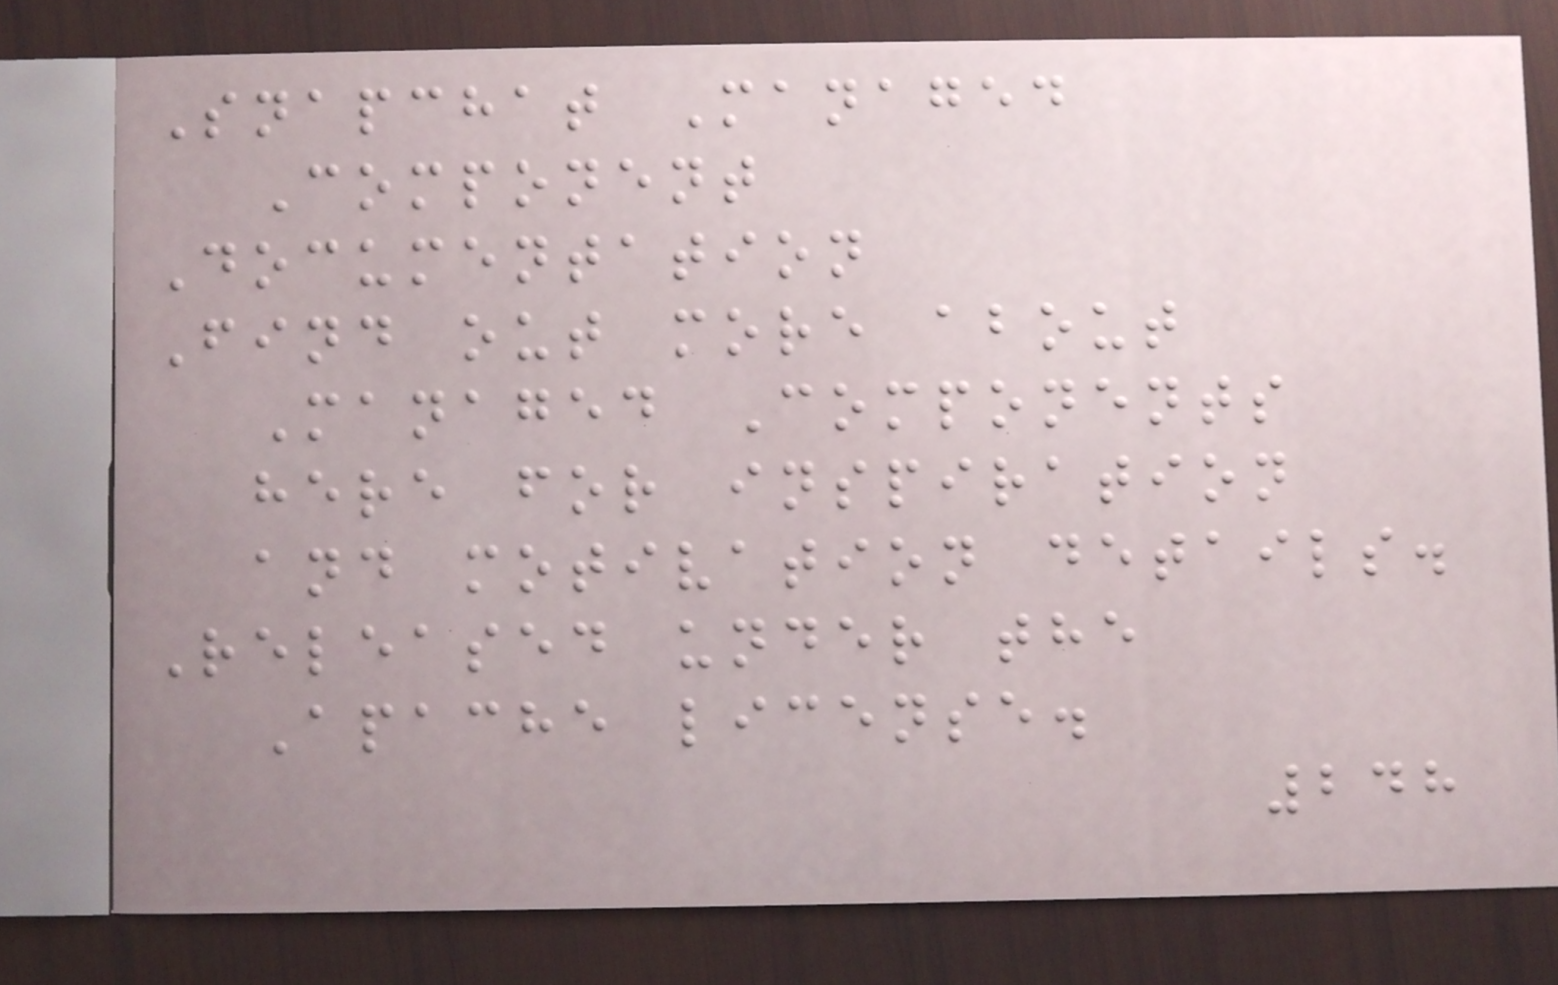Snapchat Managed
Component
Documentation
Find out more about
Managed Components
here for inspiration
and motivation details.
Released under the
Apache license.
248
